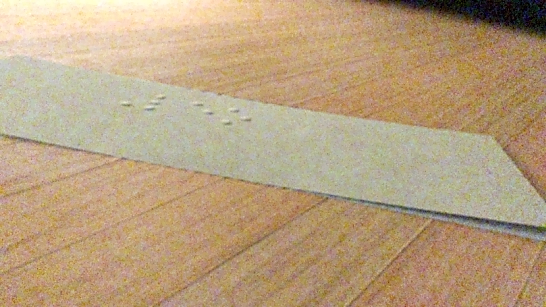Leo
